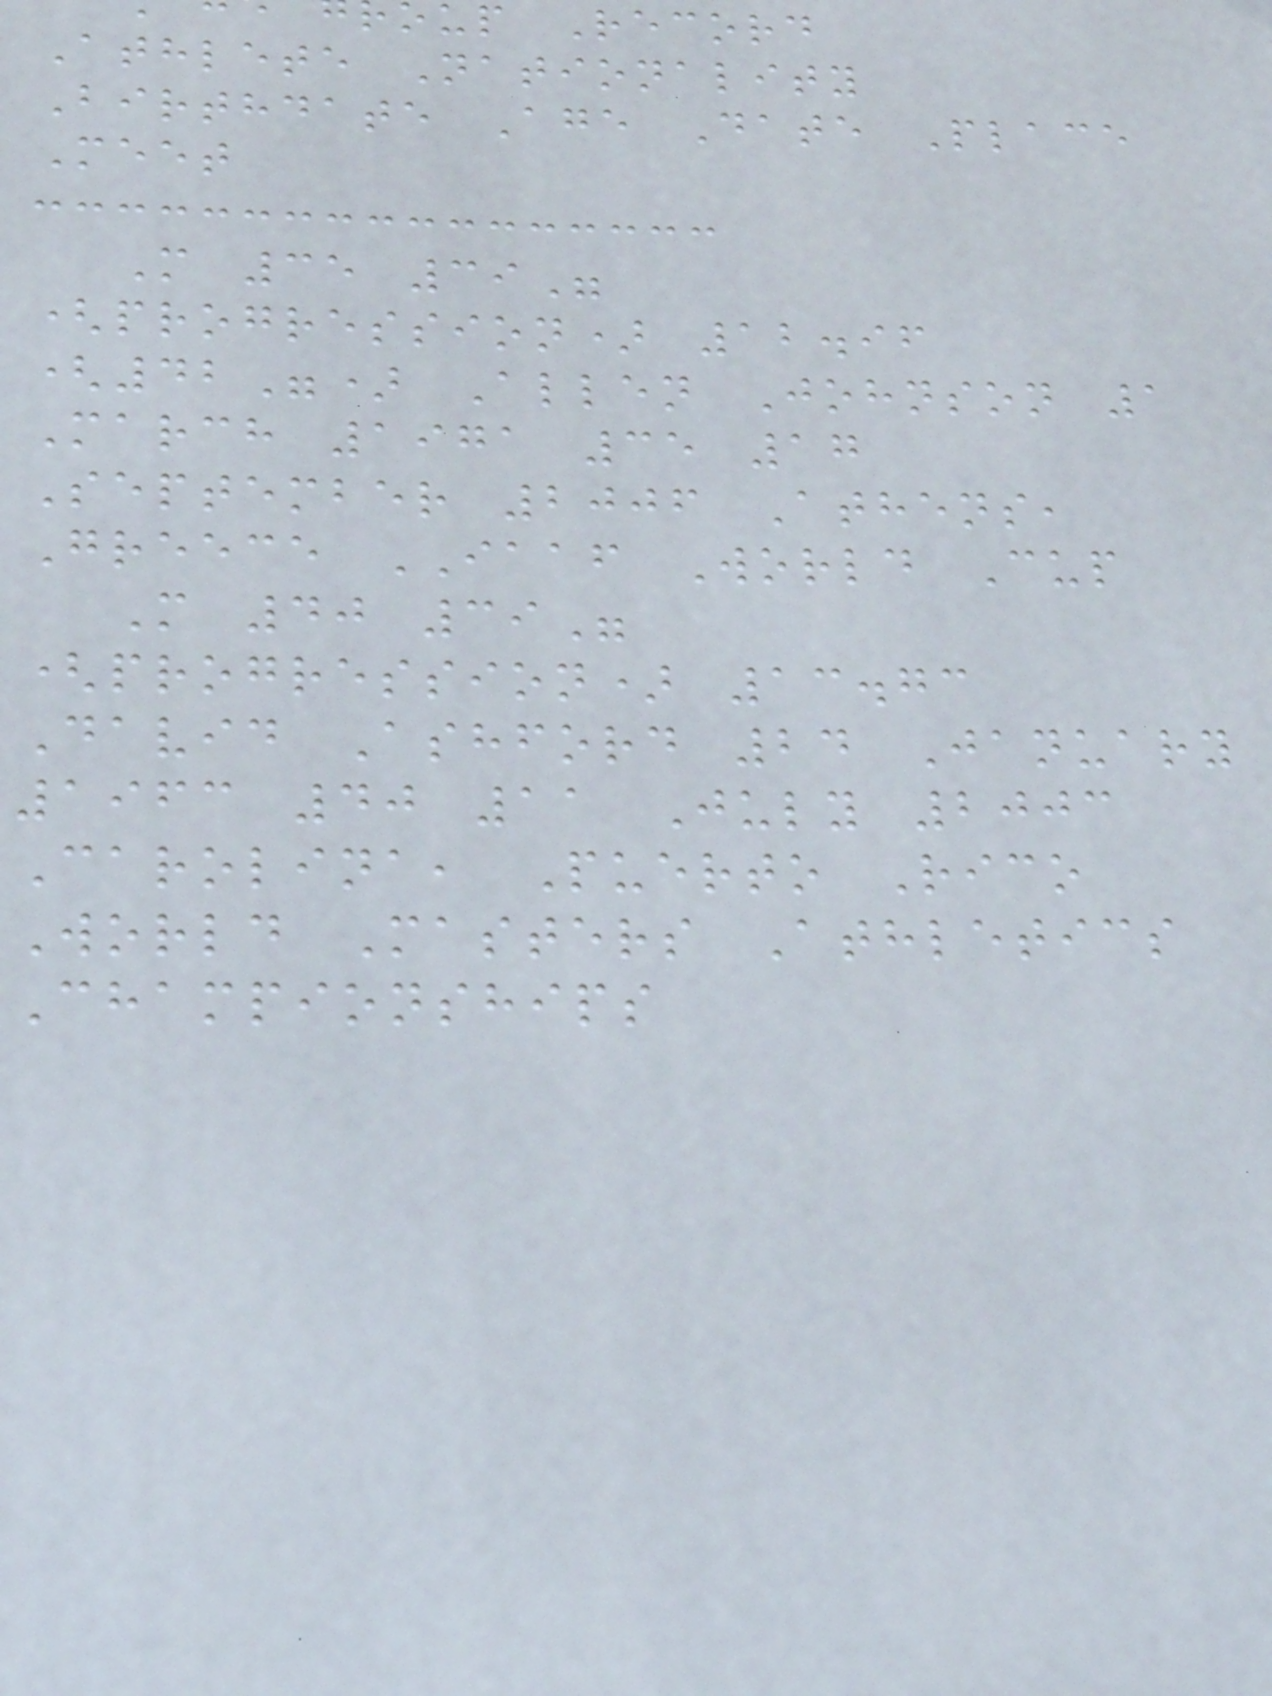up Record
Athlete Nationality
Birthdate Age Date Place
Meet
M 35 39"
(progression) 12.96
(42") Allen Johnson 1
March 1971 35 17
September 2006 Athens,
Greece IAAF World Cup
M 40 39"
(progression) 13.73
David Ashford 24 January
1963 40 11 July 2003
Carolina, Puerto Rico
World Masters Athletics
Championships
